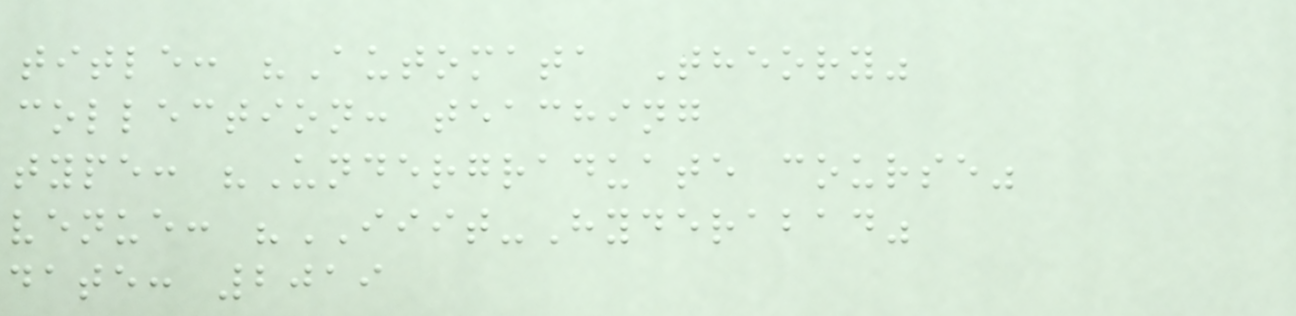title: "Automata Theory"
collection: teaching
type: "Undergraduate course"
venue: "IIIT-Hyderabad"
date: 2019
